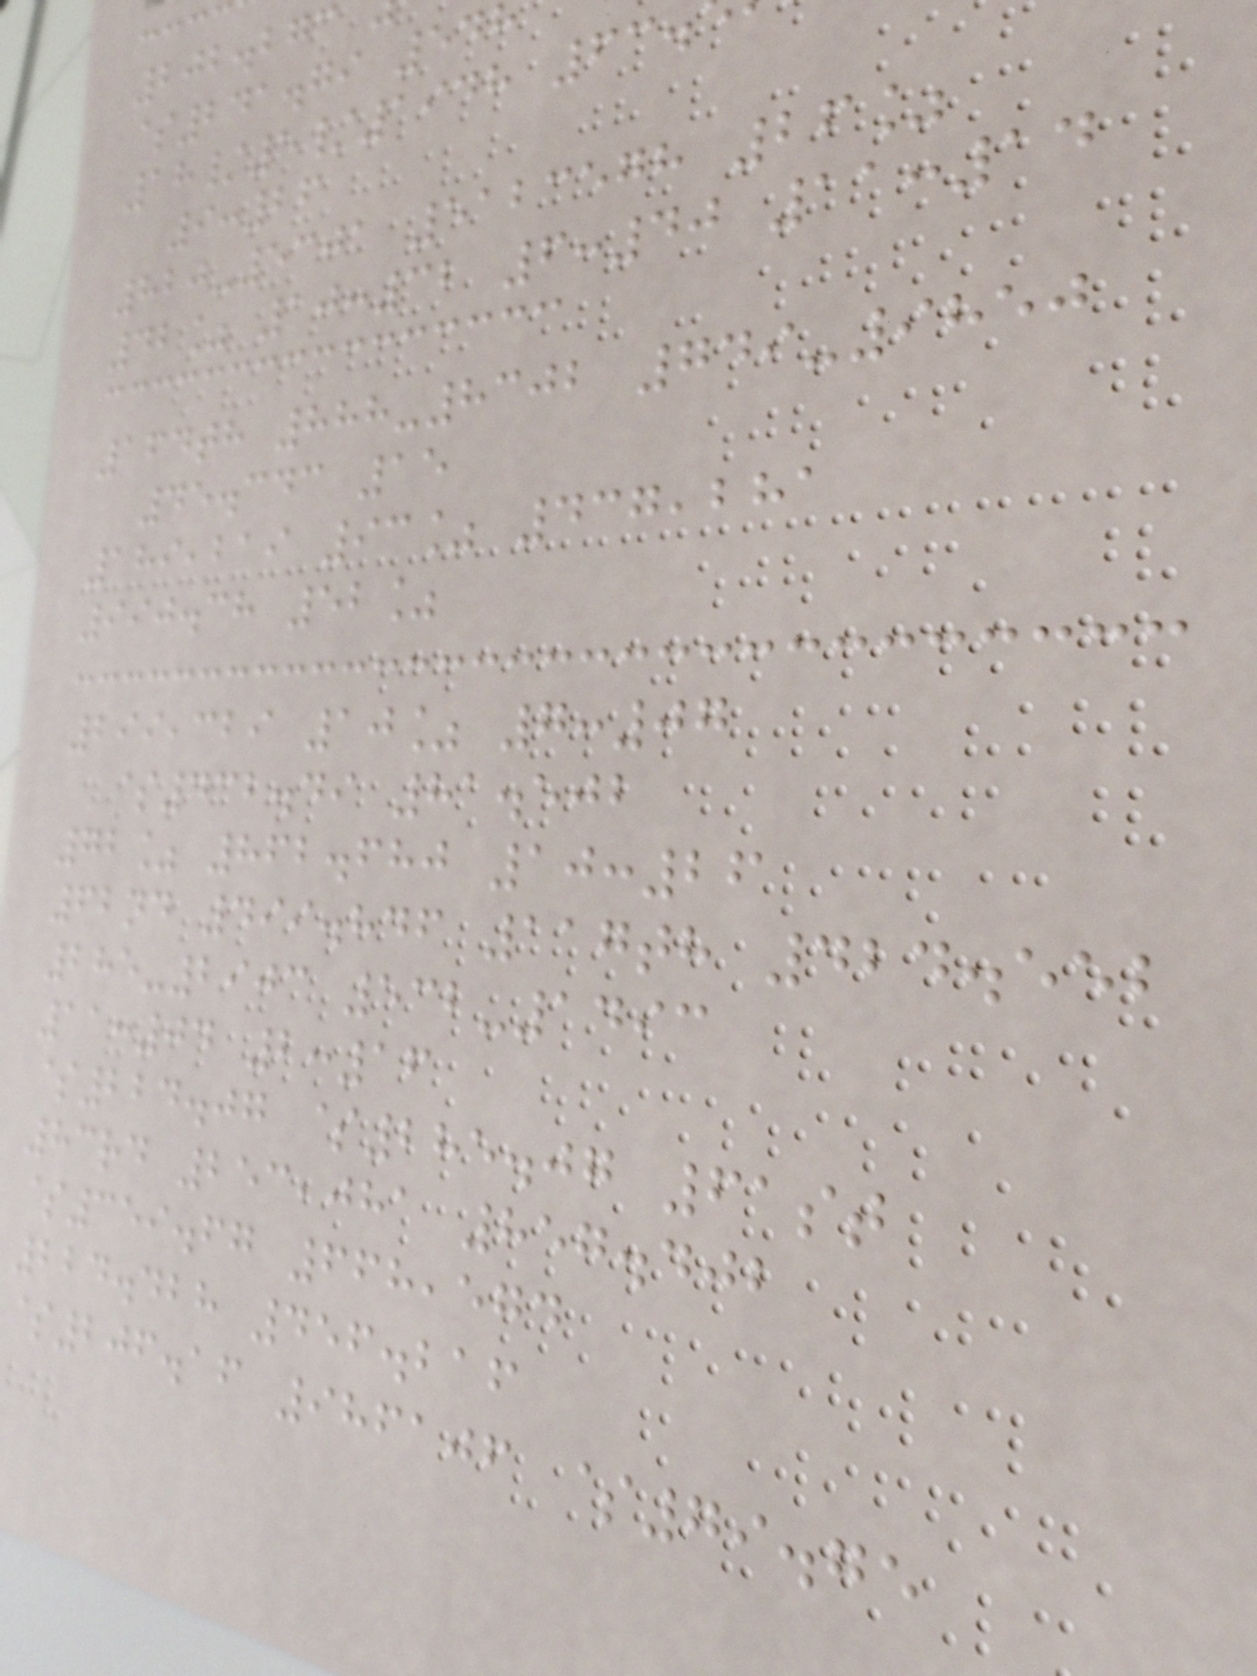202.273
$241.79 54
18/5/1948 63.
9:26
820-5301 5123578 26%
42% 10:32 6:40 11:14
164th 888-8302 749-9850
45.343 15
189,219 93% 437,281
990.38 52%
299,329 10% 7:07
$432.49 81.502
72% 862.680 10:26
62nd 499.846 117th 424.552
285-2903 532-1493
11:04 2:16
$224.07 $285.07 61st
83rd 253,081 857.402
$359.67 668,574
224.428 456.216
$206.16 986106 $79.75
